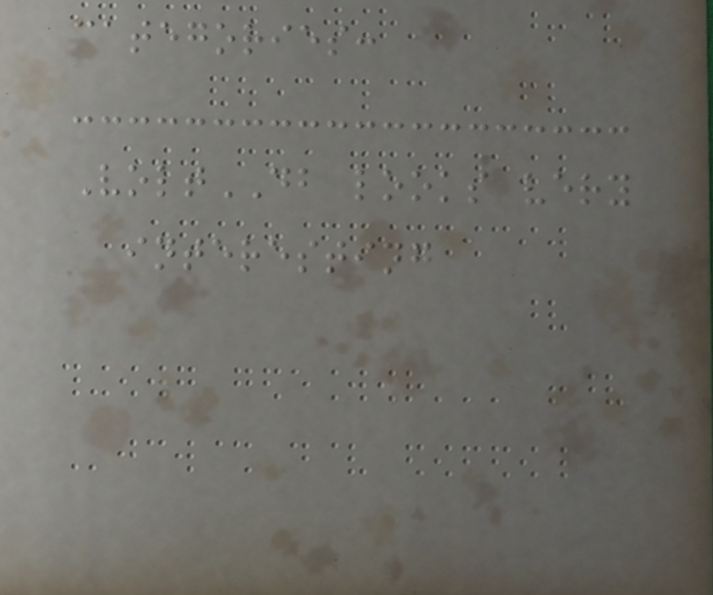categories:
VoltDB looks very
interesting
